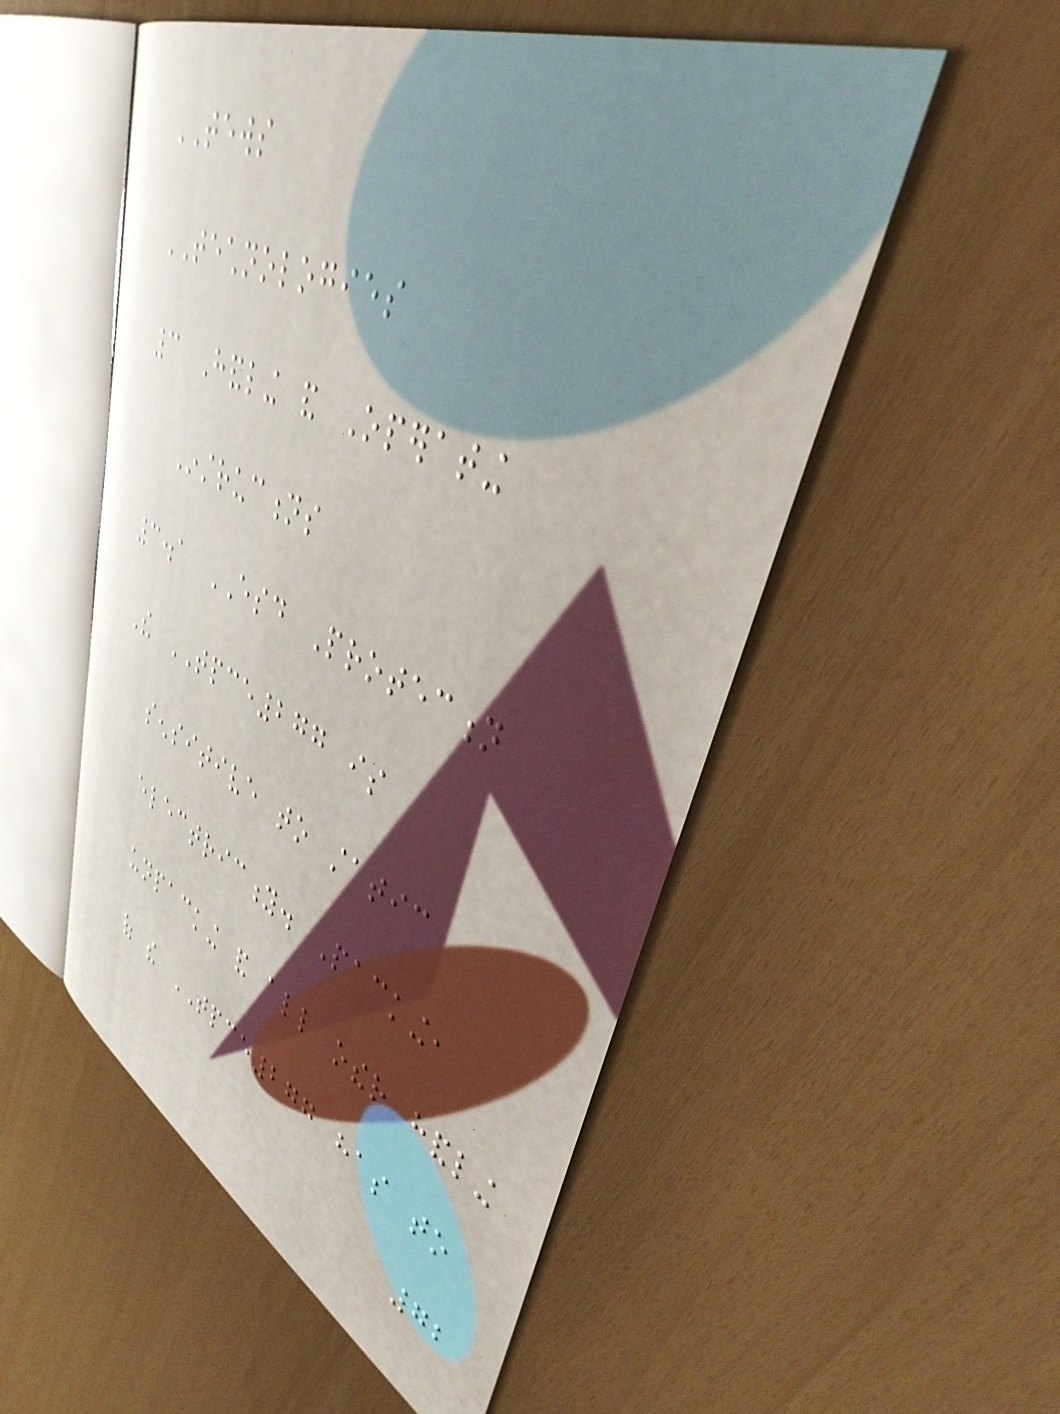TEWS
TECHNOLOGIES
3 Handling and Operating
Instructions
3.1 ESD Protection
The TPCE277 is
sensitive to static
electricity. Packing,
unpacking and all other handling
of the TPCE277 has to
72
